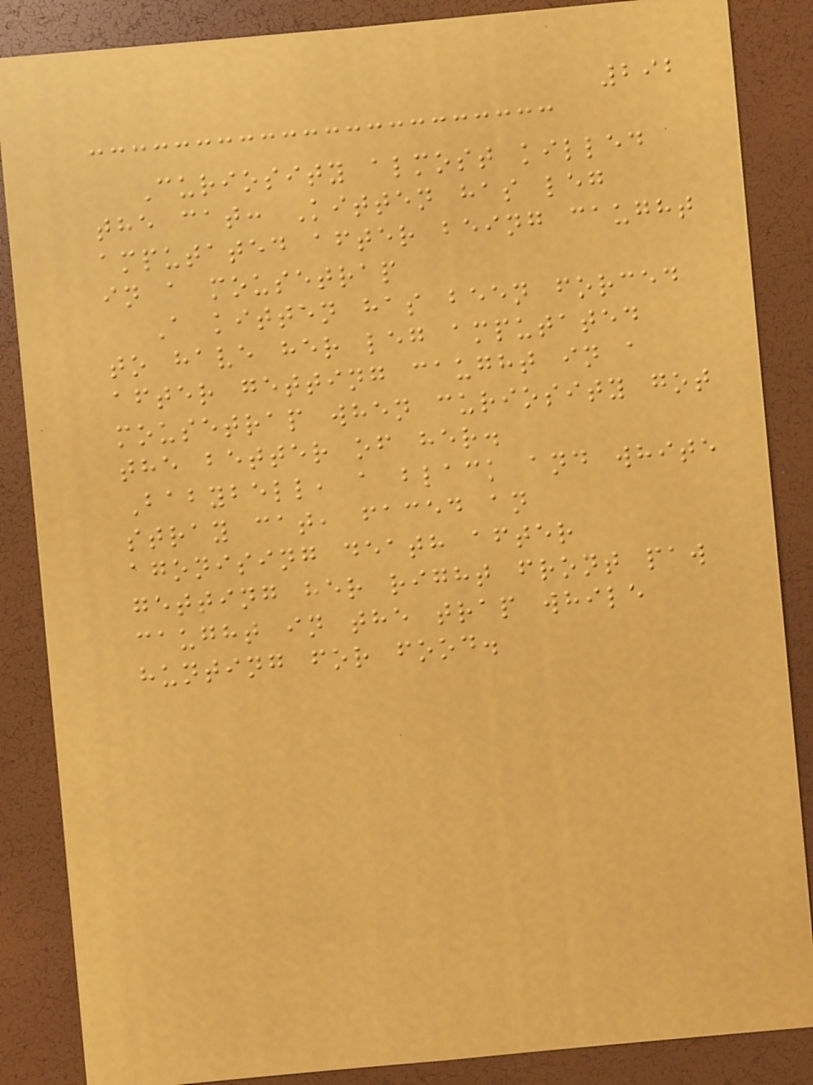292
Curiosity almost killed
the cat: Kitten has leg
amputated after being caught
in a mousetrap
A kitten has been forced
to have her leg amputated
after getting caught in a
mousetrap when curiosity got
the better of her.
Babybell, a black and white
stray cat, faced an
agonising death after
getting her right front paw
caught in the trap while
hunting for food.
